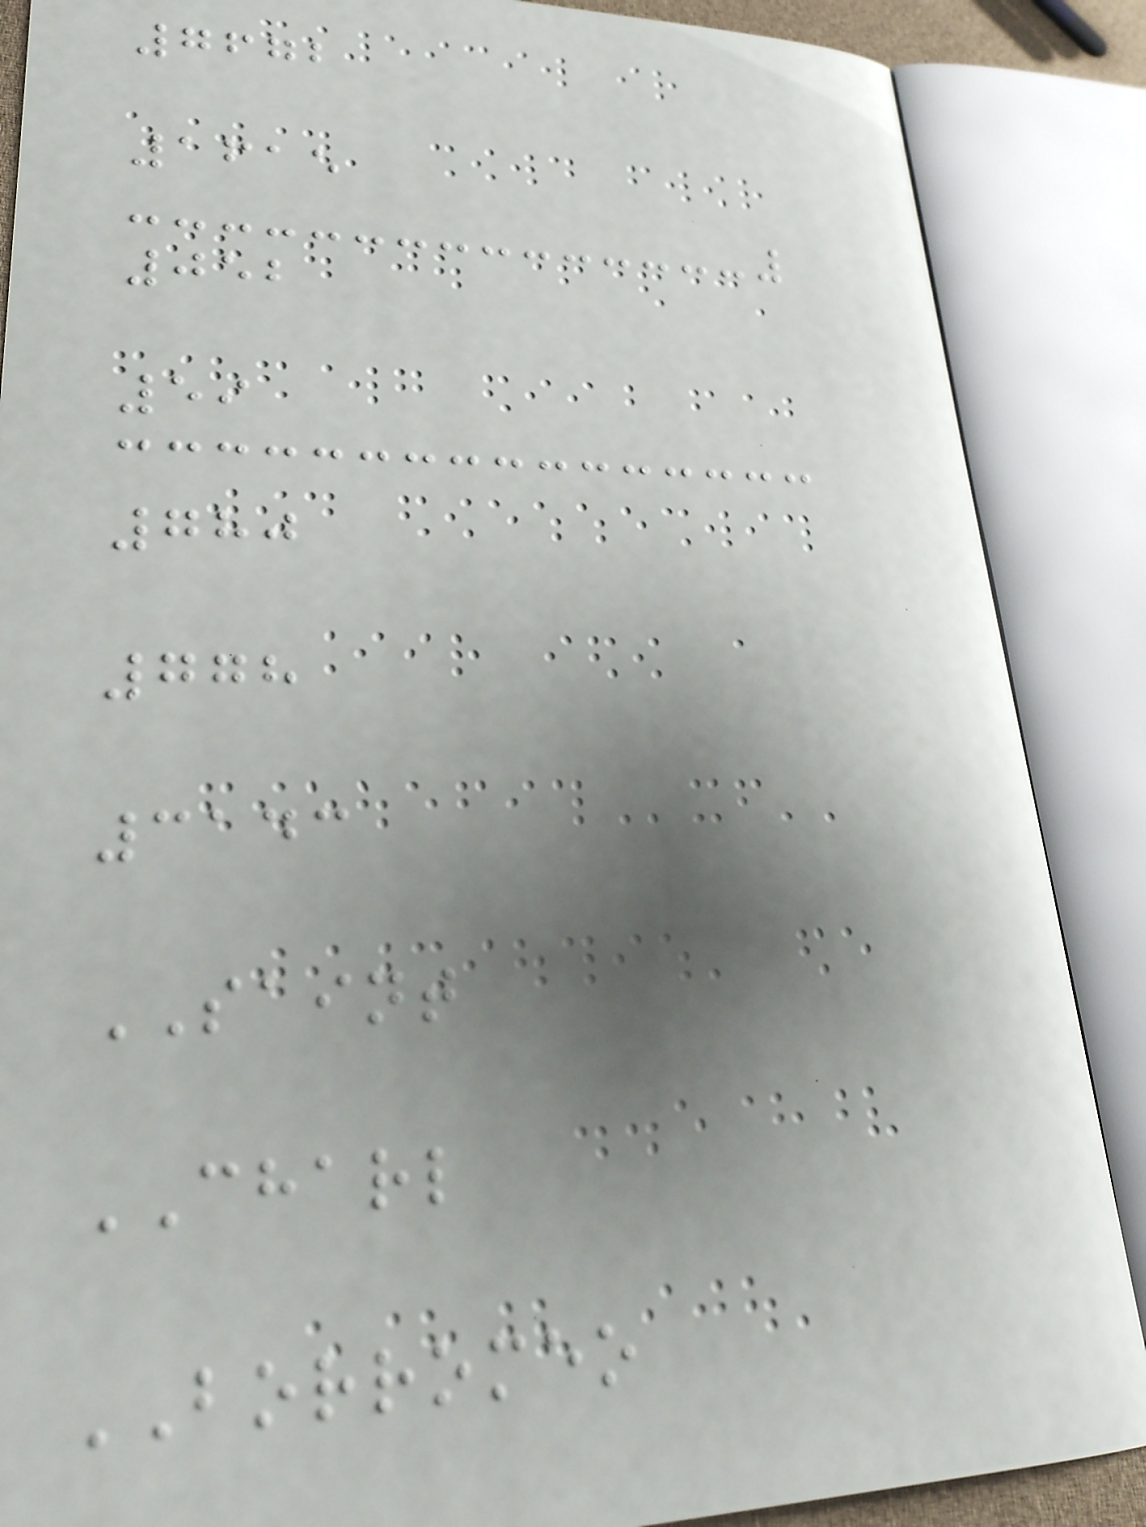7672
1615
052
59
780
778
3143
SAINT
CHARL
BORROMEO
